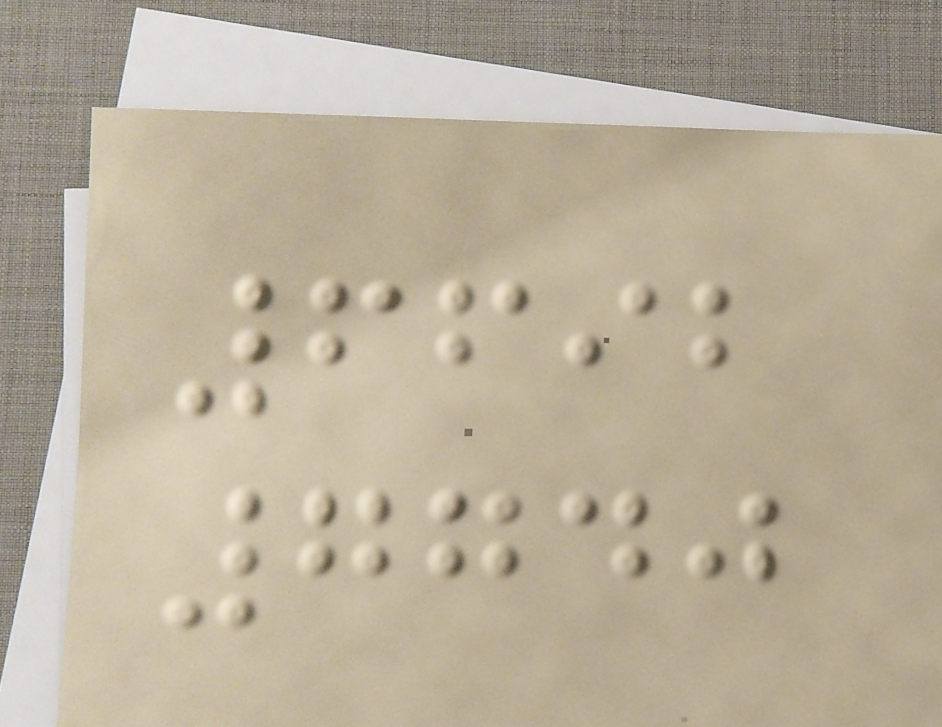6692
7740
